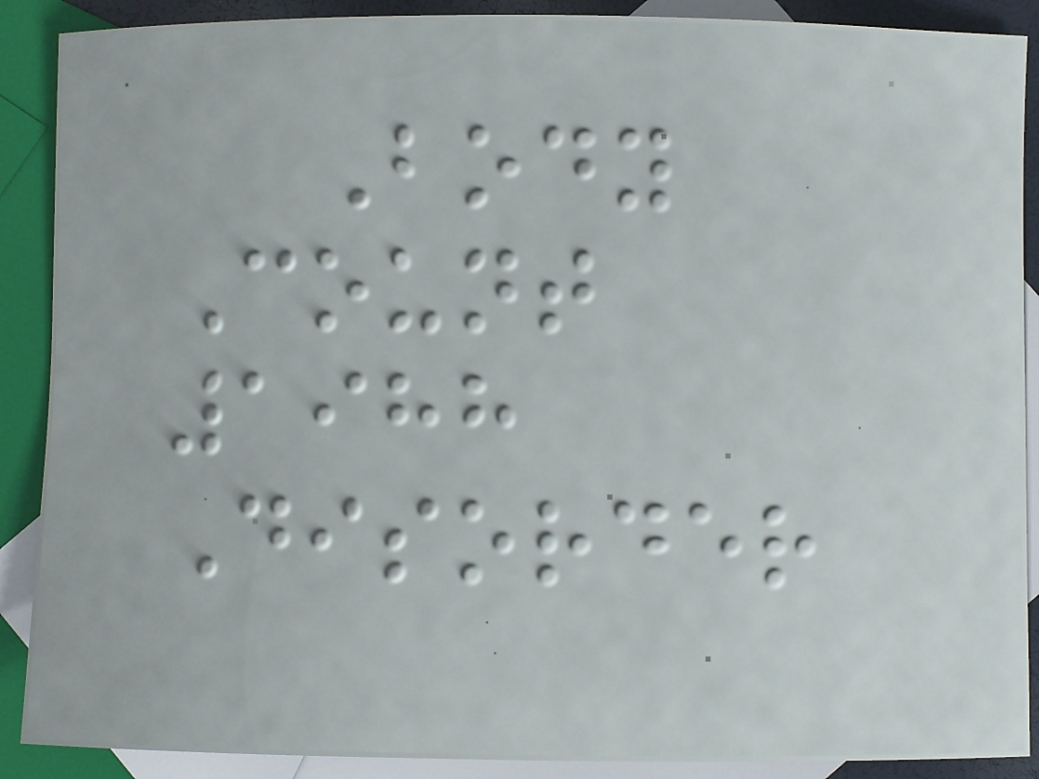Body
Count
1988
Disorder
